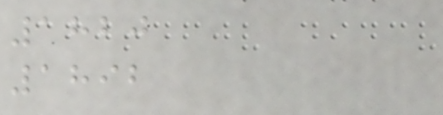1820
1892
